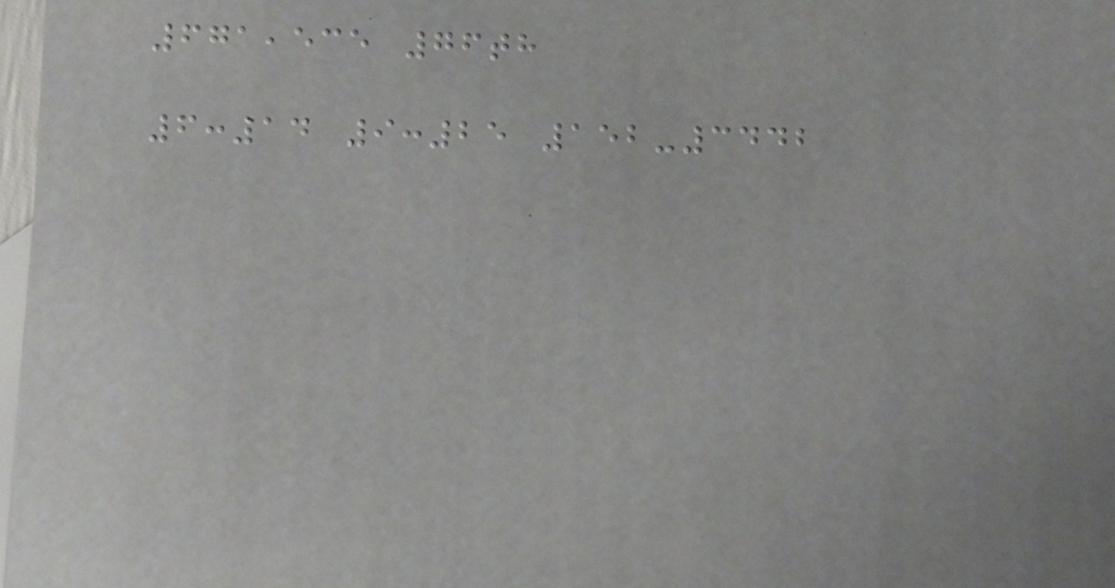671,535 76th
6:14 9:25 152-3442
